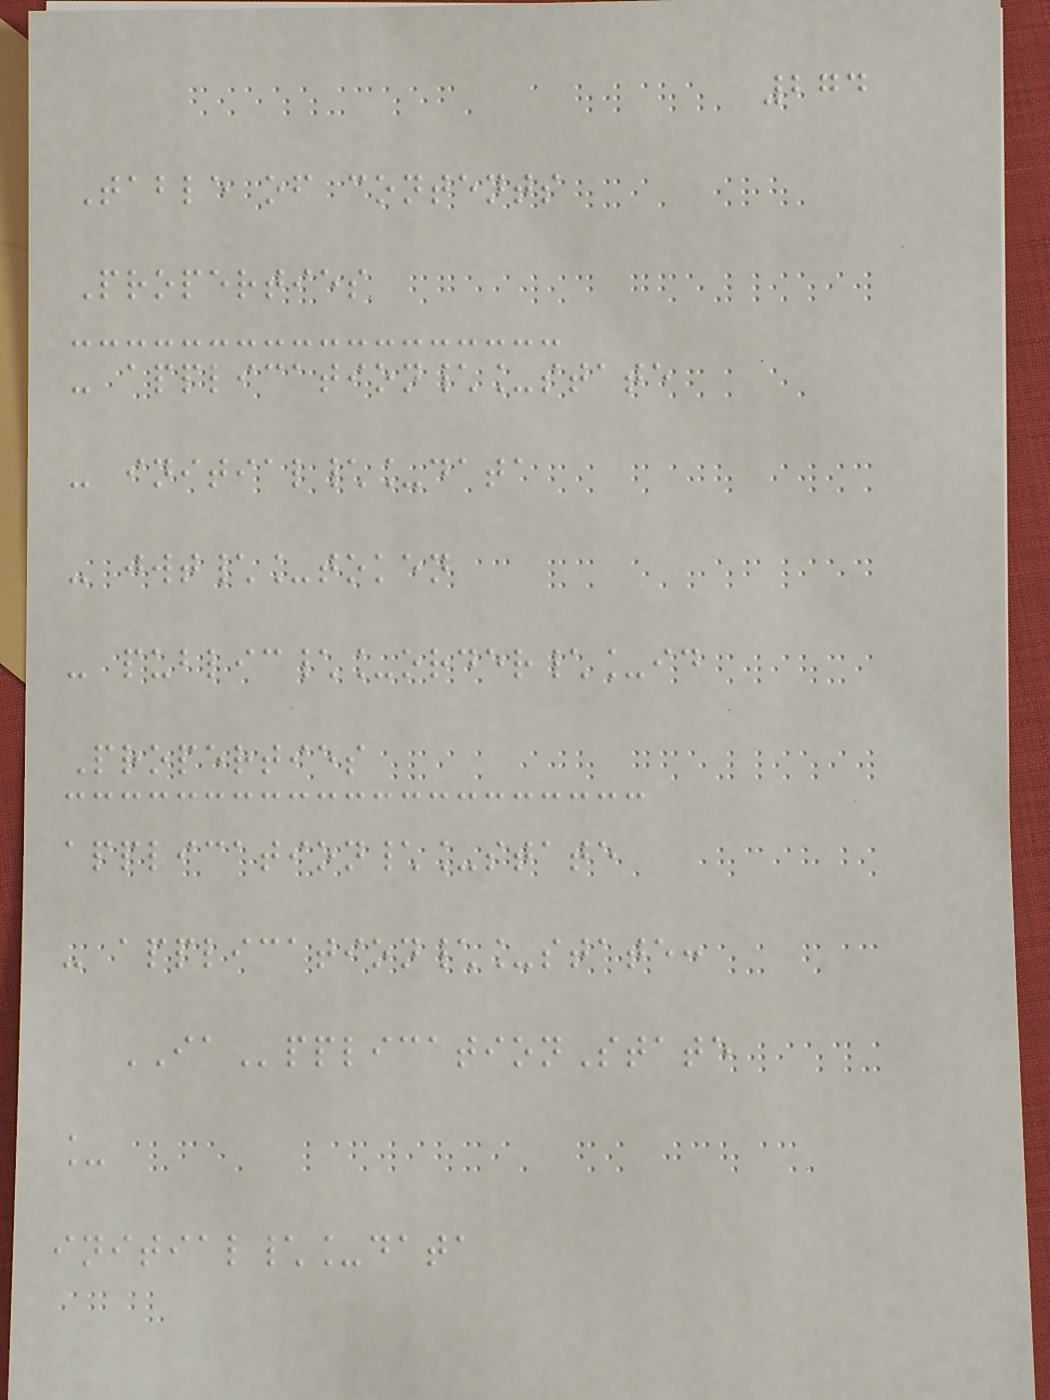274
Table of contents
Properties
- application\_state
- initial\_data
- jwt\_token
- public\_order\_id
Properties
application\_state
- application\_state:
IApplicationState
_
initial\_data
